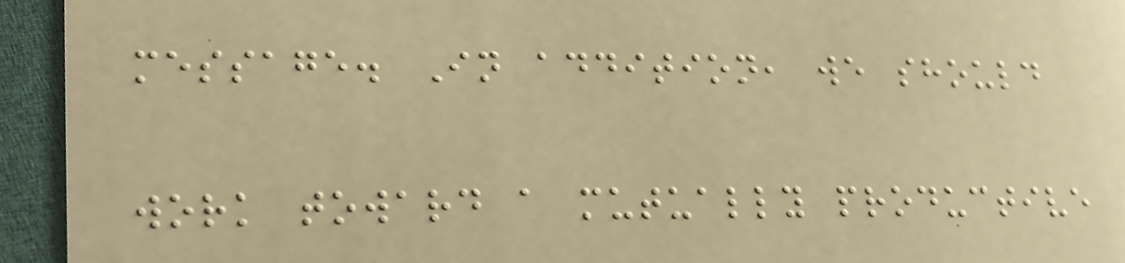message. In addition, we should
work toward a mutually productive
